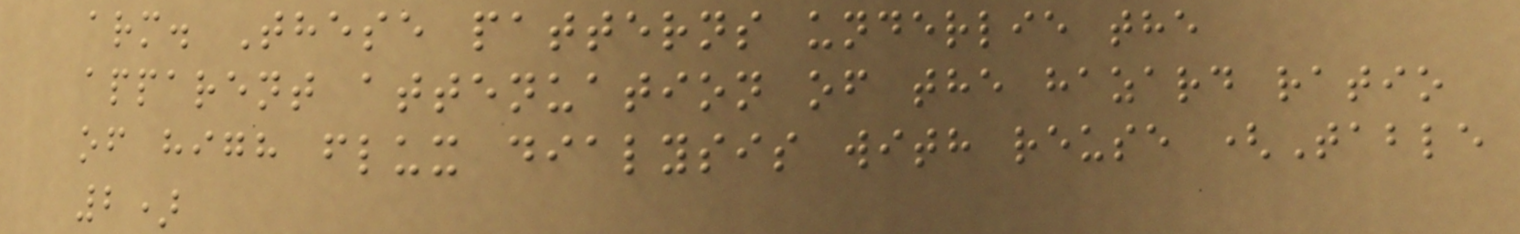arm. These patterns underlie the
apparent attenuation of the hazard ratio
of high flux dialysis with reuse (Table
2)
